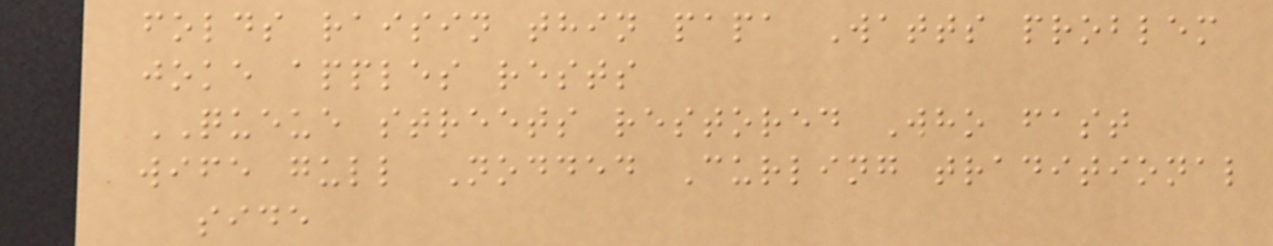folds raisin thin papa Watts problem
joke apples rests
QUEUE streets restored Who fast
wife gull Nodded Curling traditional
side
